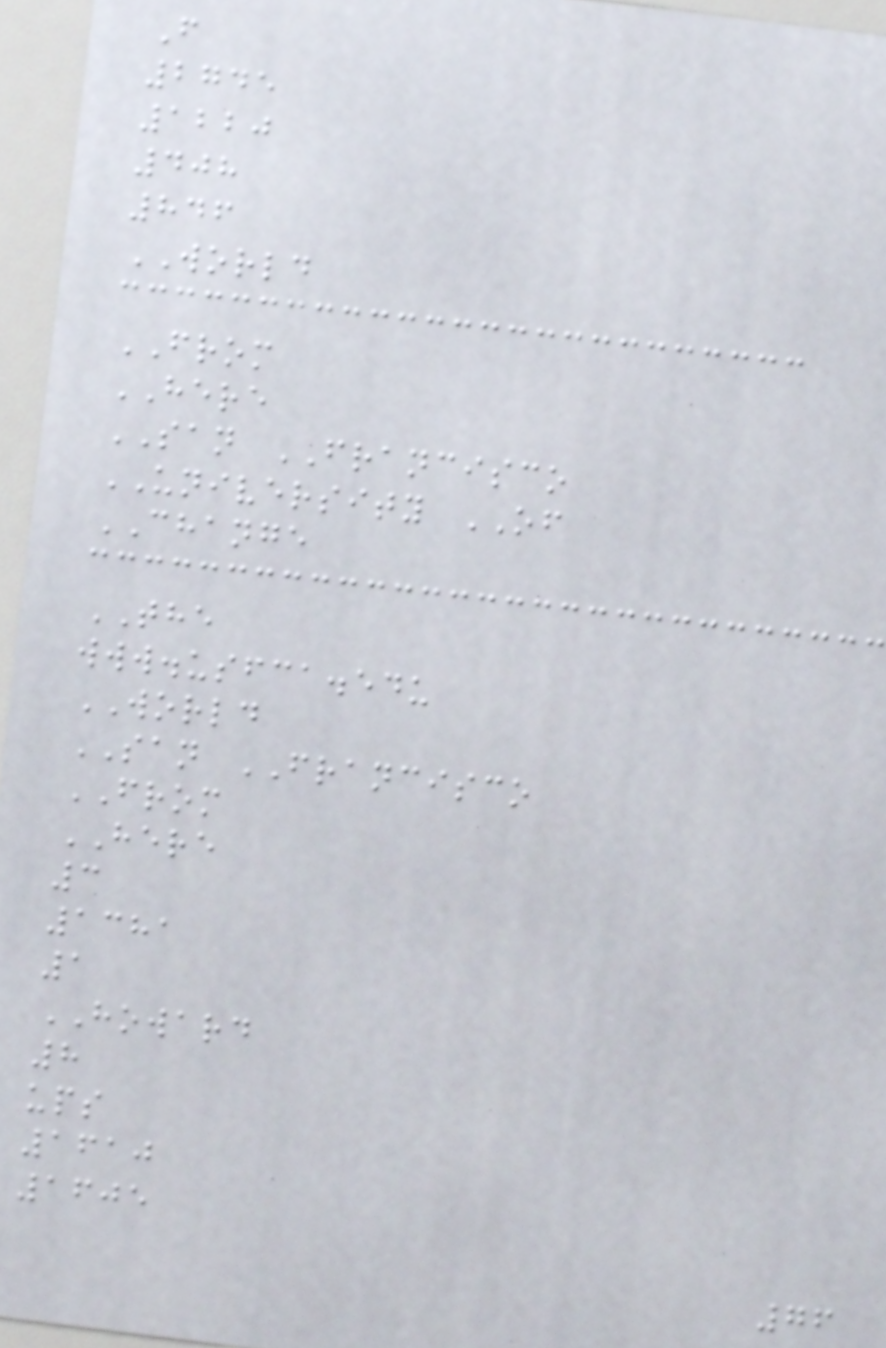F
2745
1220
408
846
WORLD
FROM
HERE
SAN FRANCISCO
UNIVERSITY OF
CHANGE
THE
www.usfca.edu
WORLD
SAN FRANCISCO
FROM
HERE
3
1381
1
HOWARD
8
ups
1610
1605
76
